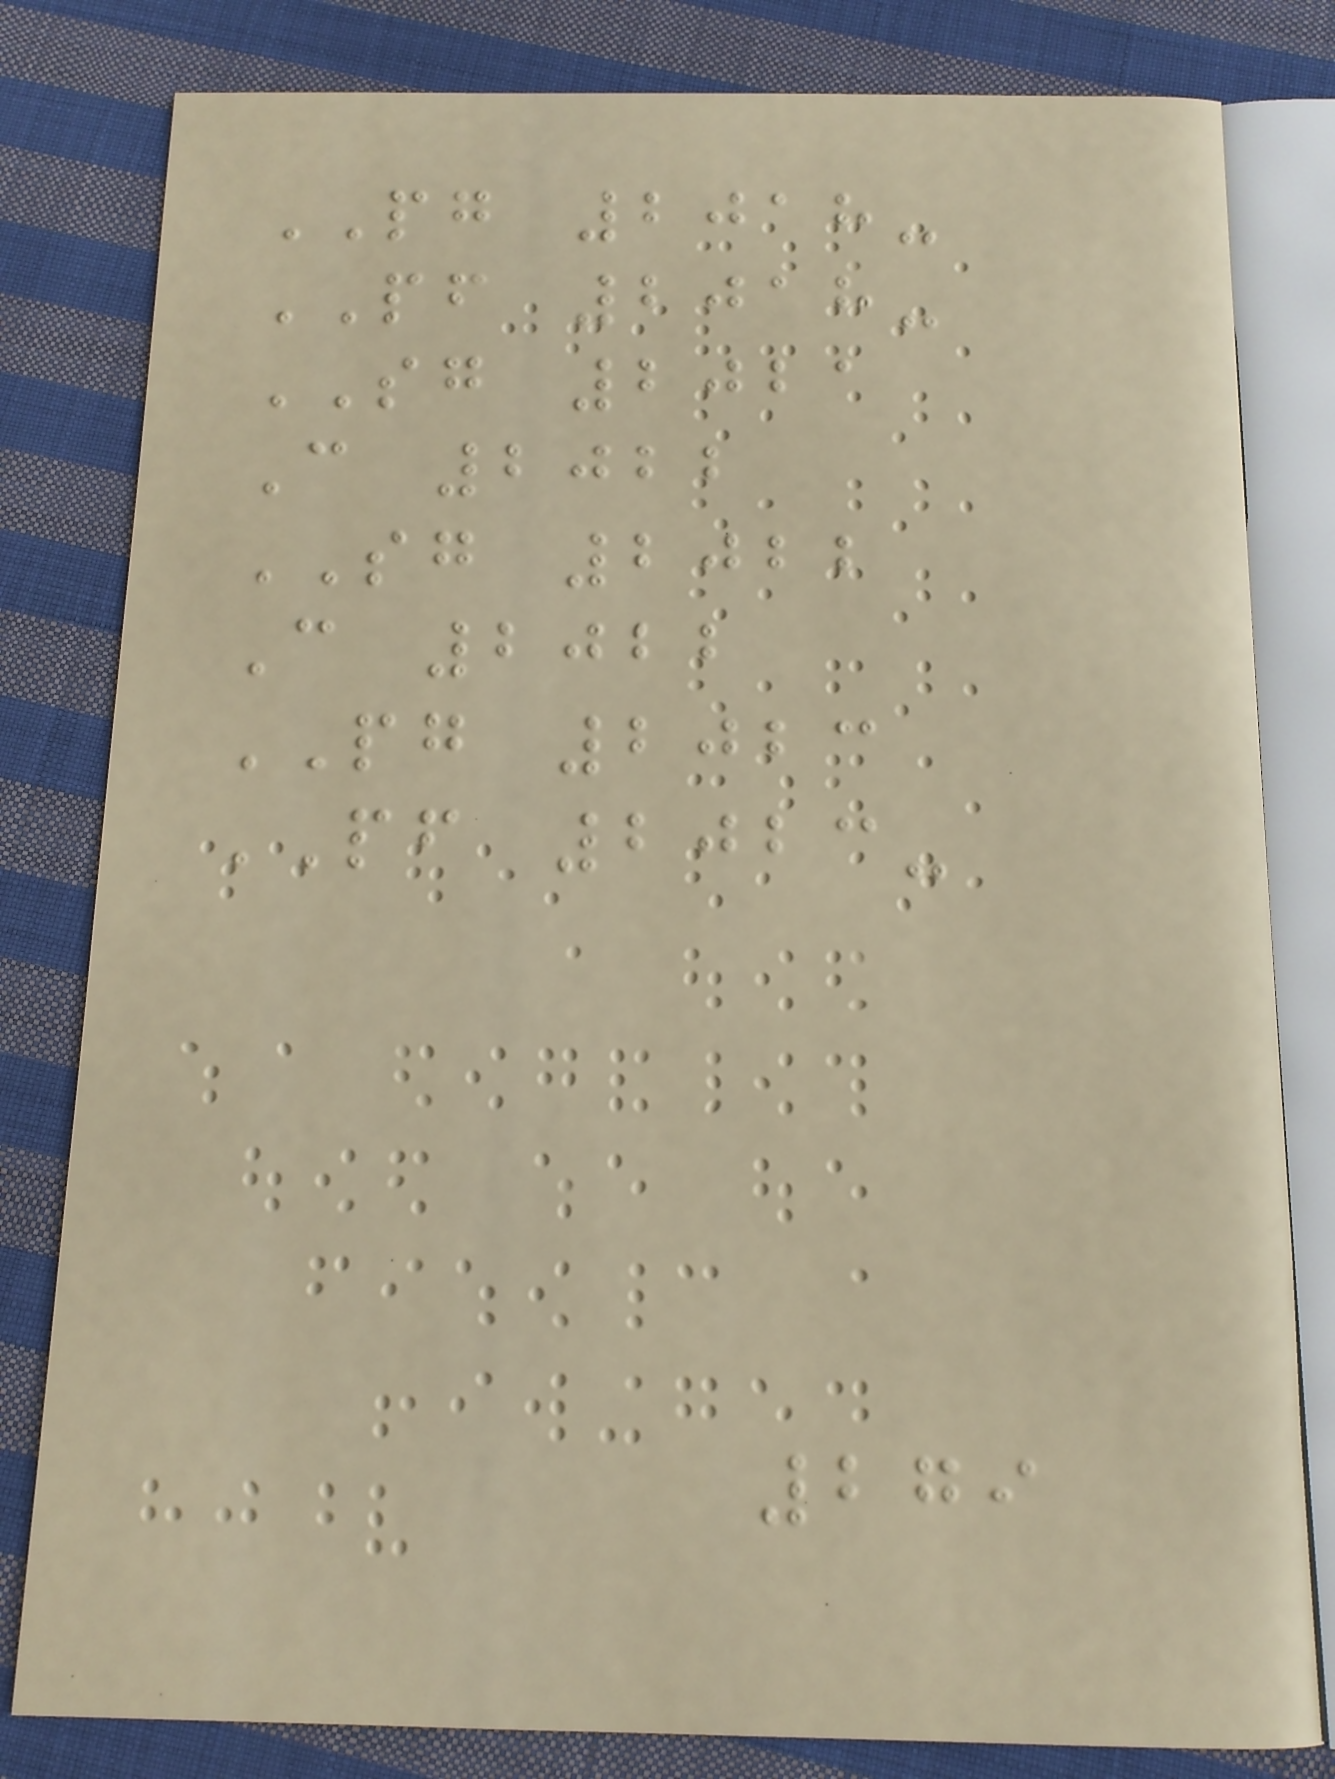PG 2018-
PF 2018-
SG 2021
C 2022
SG 2022
C 2022
PG 2023
PF 2023-
279
